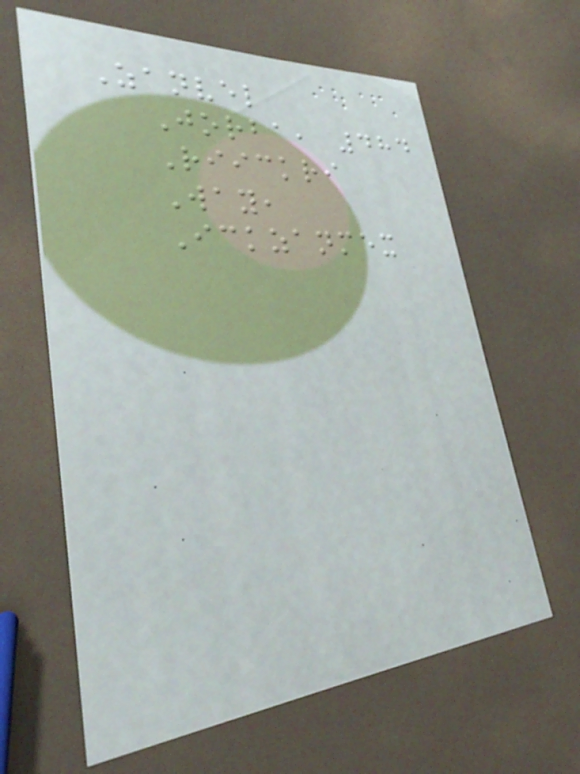Zanvel
Jorba, 484
Riickri
Way,
Ickzanmex
